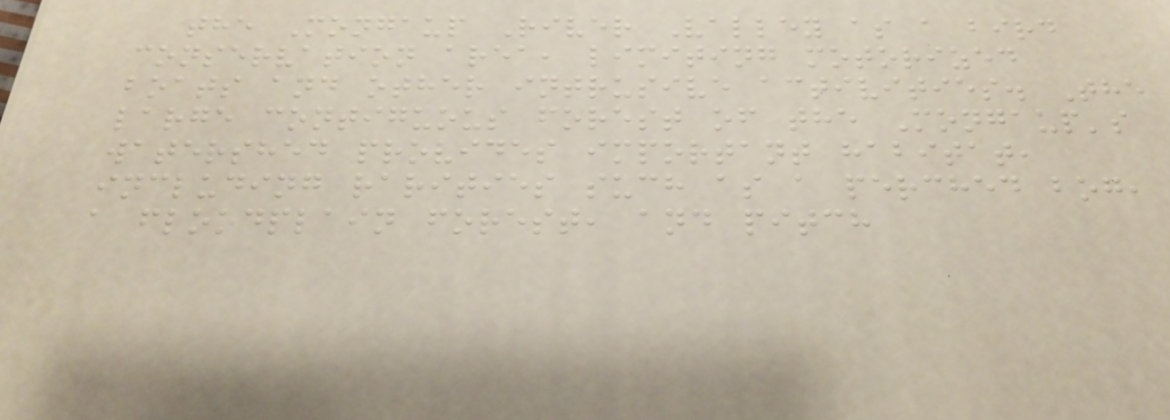the Mongaup River Valley as a bird
conservation area, limiting motorized
boats and other intrusive activities. The
large contiguous forest of the Mongaup's
watershed provides important habitat,
including rarities such as a perched bog,
a floodplain forest, and pitch
